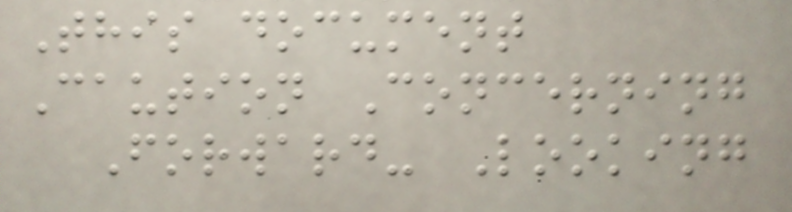This document
Caution Concerning
Forward- Looking
